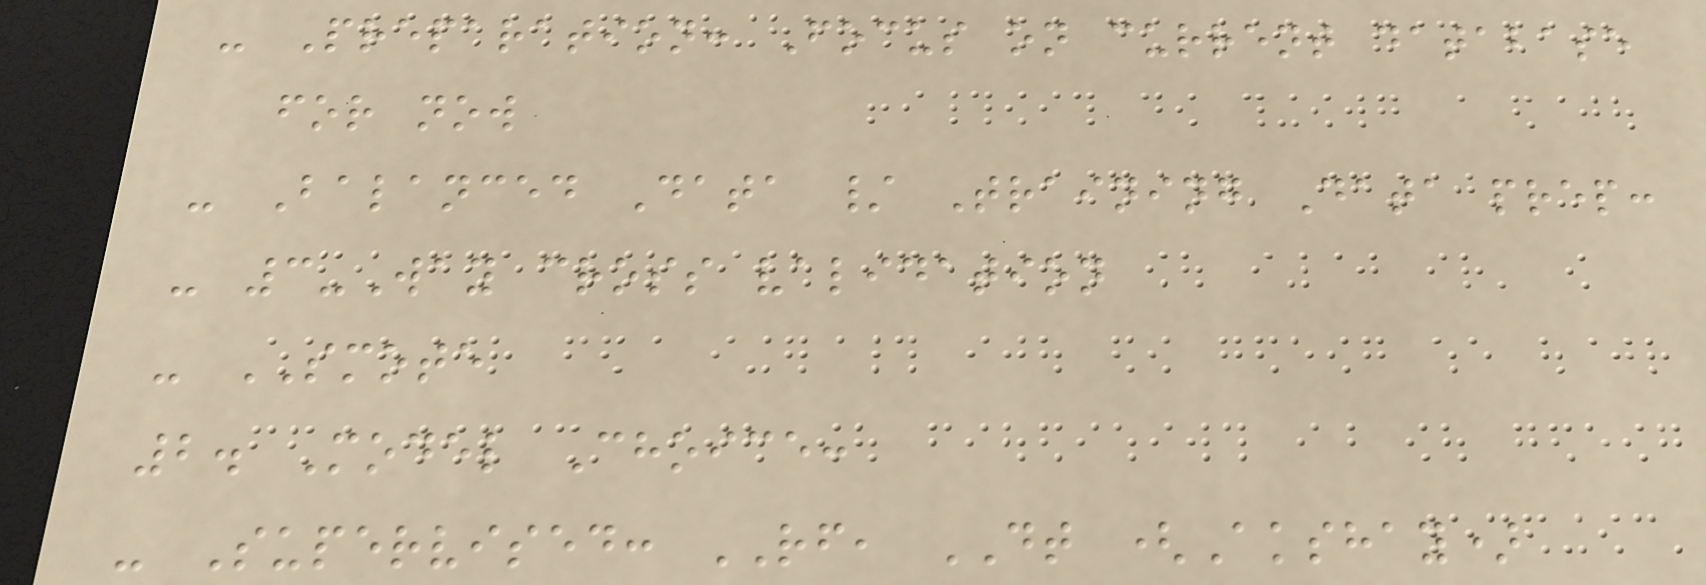- Preparation: Focus on current database
for now
- Balanced Data / Training Data prep:
- 3-Way cross validation
- SMOTE
2. Model Choice:
- Supervised: RF, DT (Akshay)
